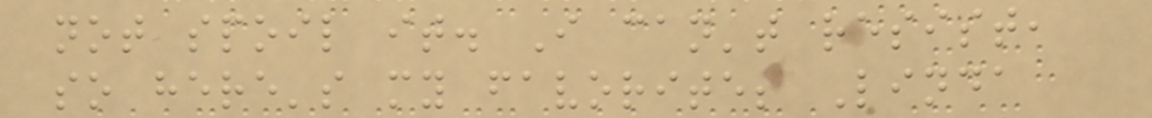not spoil it. I can't resist,
so here's my favorite; Linda
